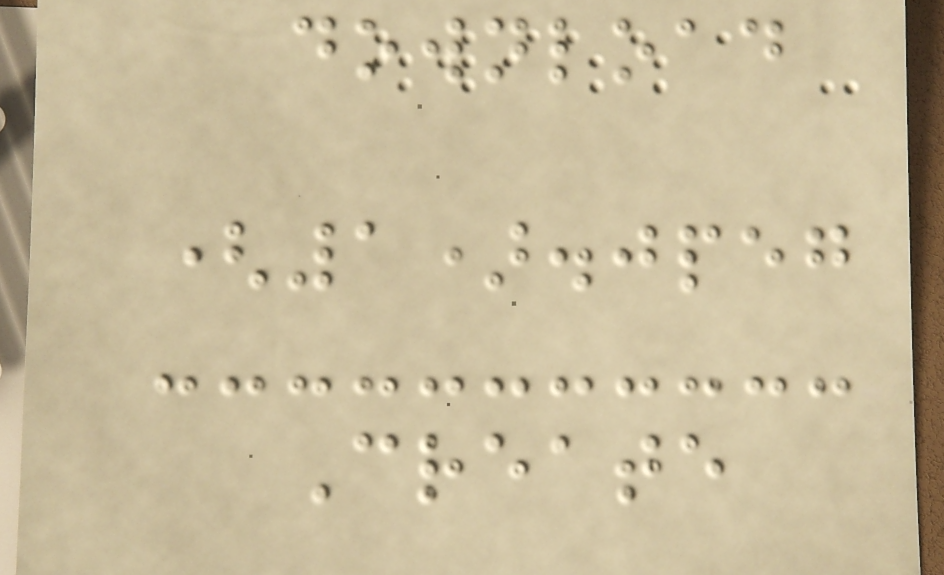download
(1).jpeg
Create
